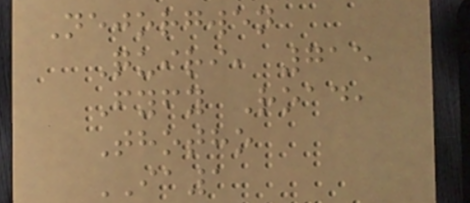Nejorgwen
Quiri, 715
Fyfy Road,
Thotho
IA1
